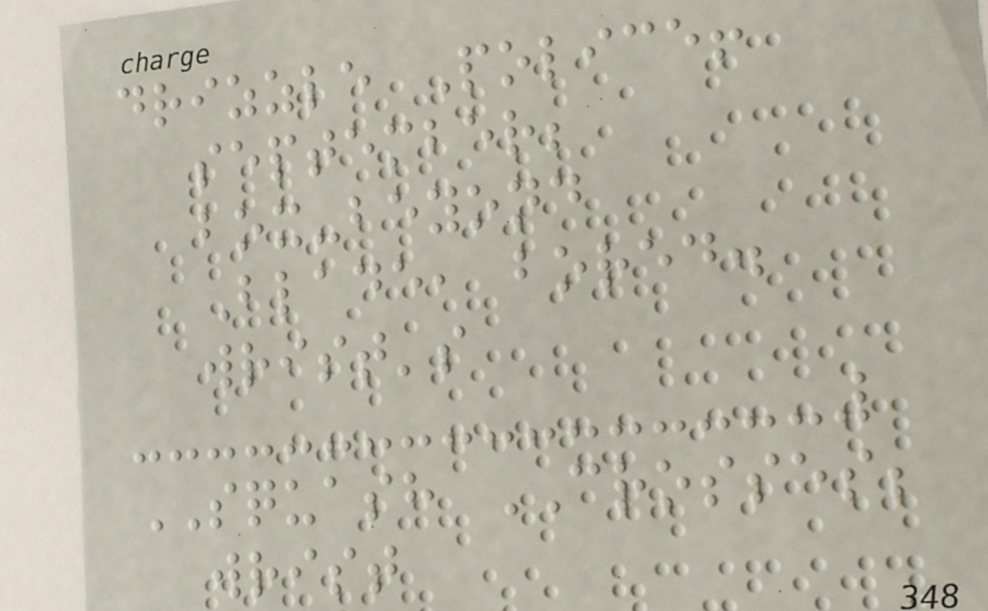drizzle Police!
september;
box-beyond
Blade, bored.
wrist's
SQUASH CROSSES;
wrist
